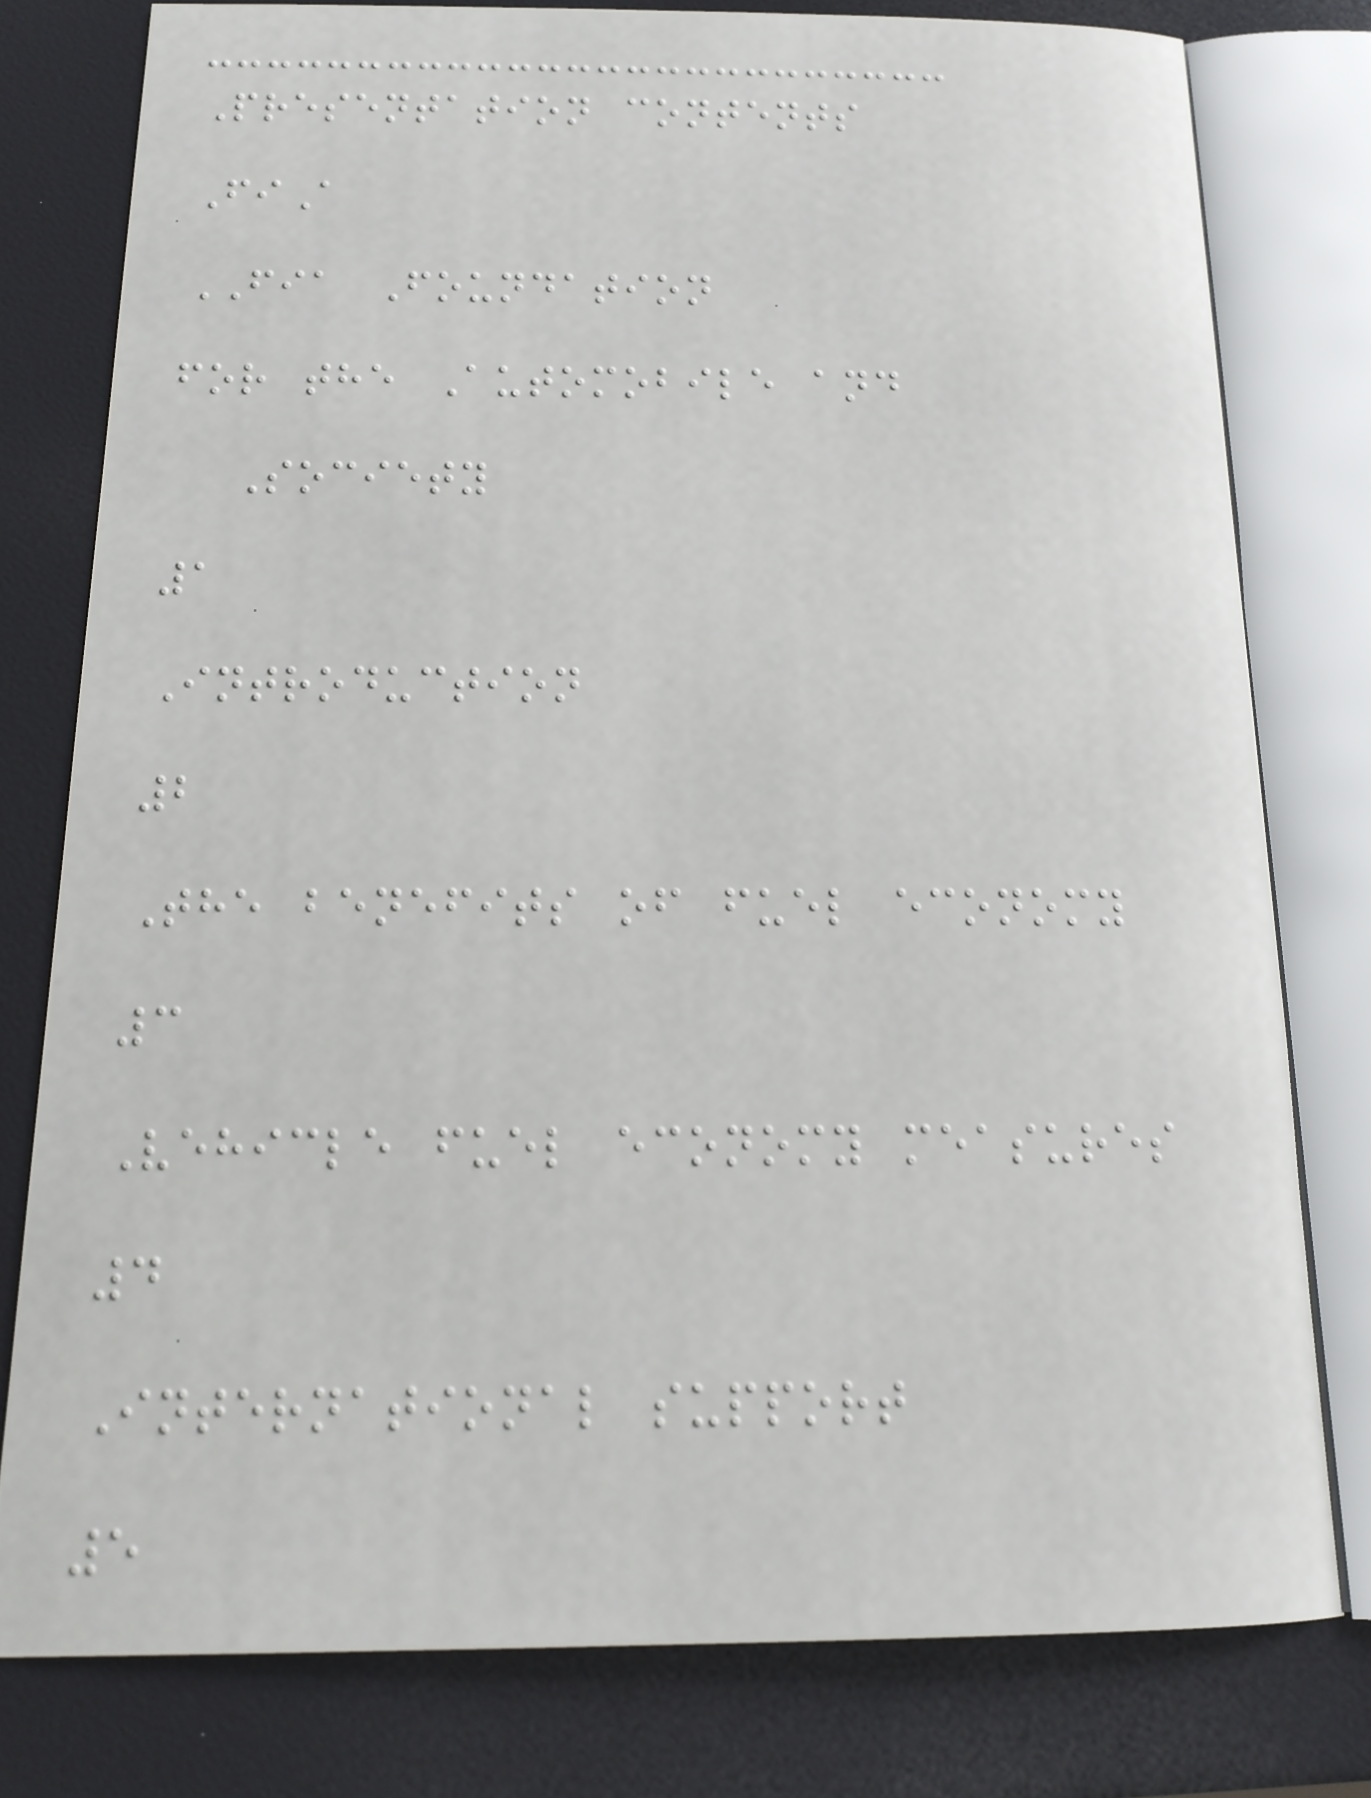Presentation contents
FiA
FIA Foundation
for the Automobile and
Society
1
Introduction
2
The benefits of fuel economy
3
Vehicle fuel economy measures
4
International support
5
